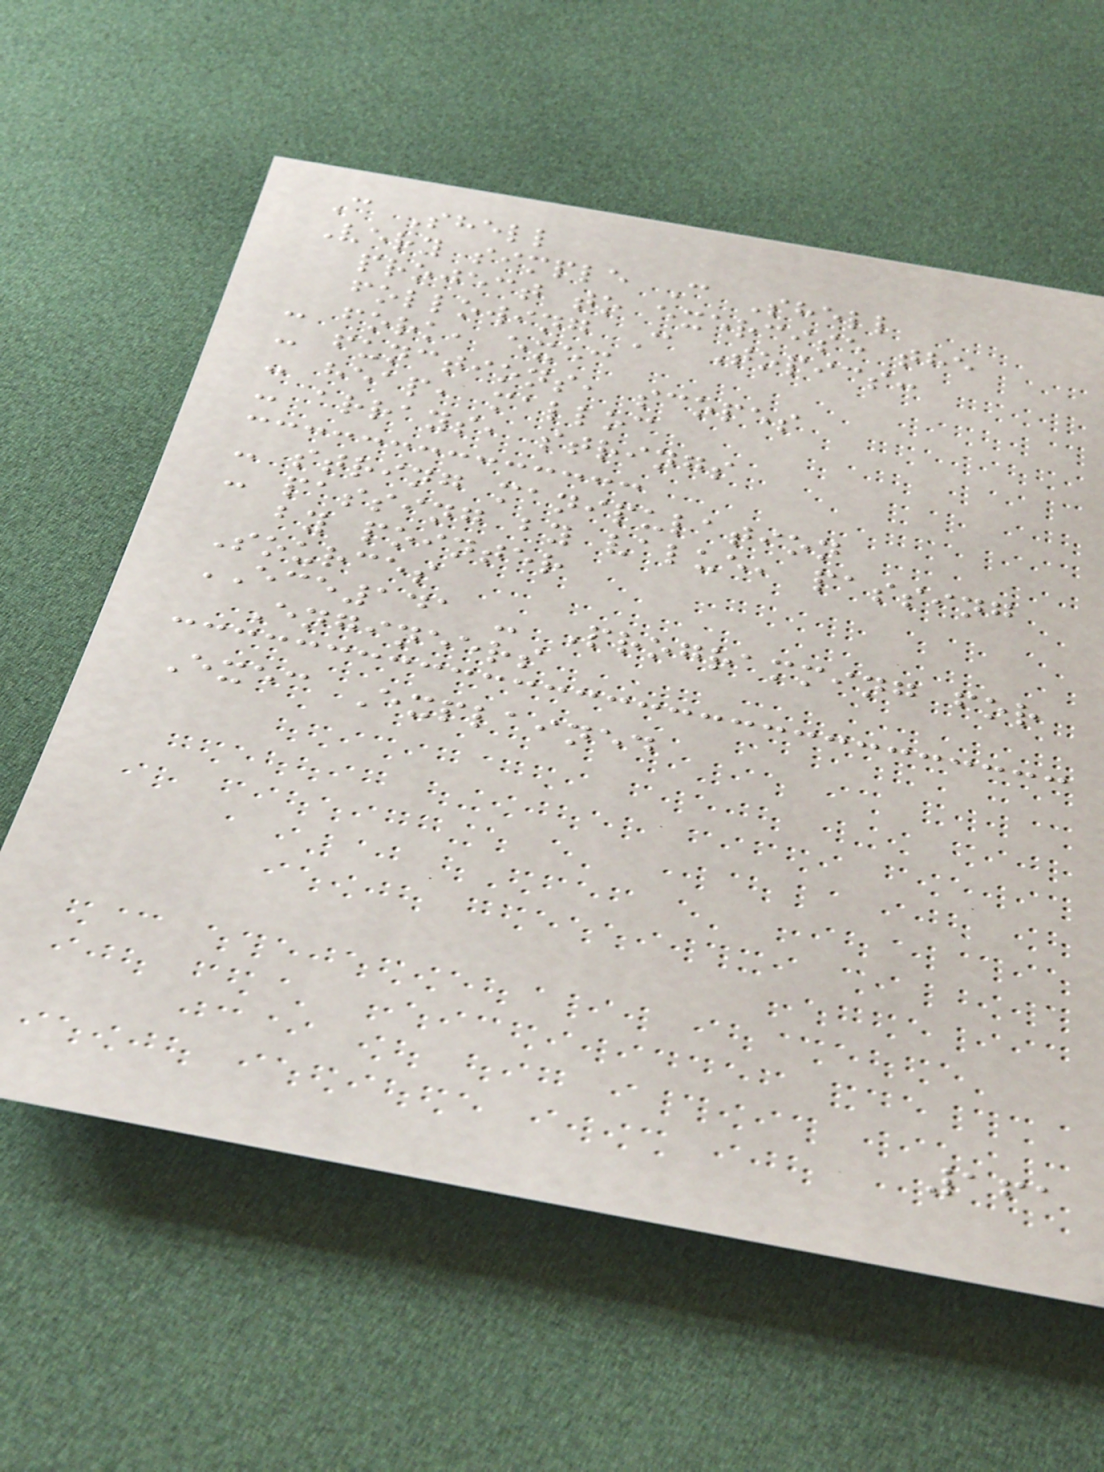C Shell
Very simple C Shell
project to exercise the
following C Topics:
- fork, exec
- functions, scopes
- heap, malloc
- arrays, strings
- string manipulation
- passing by value, passing
by pointer
Sources
ECE141 - Programming for
Engineers
Exec Explained
161
